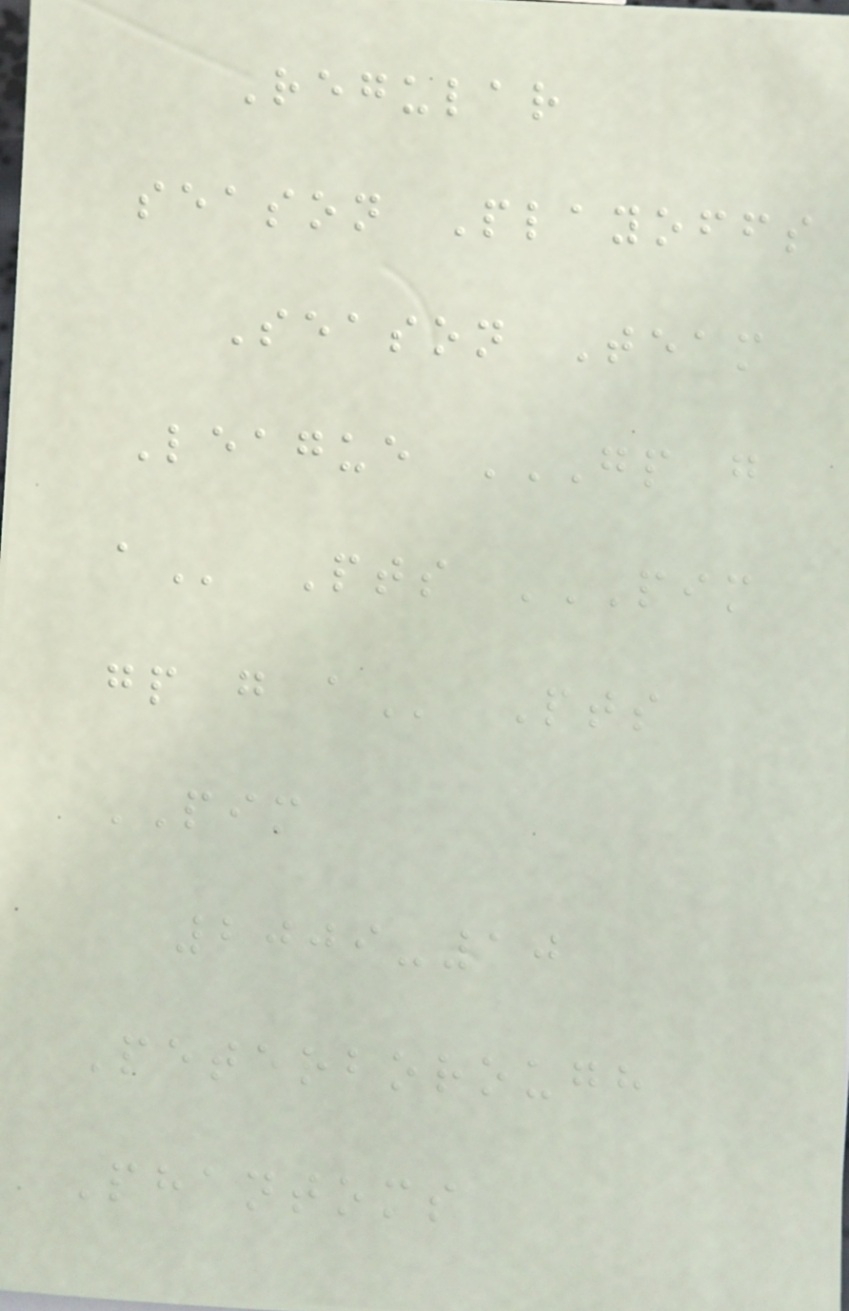Regular
season Playoffs
Season Team
League GP G
A Pts PIM
GP G A Pts
PIM
2009-10
Peterborough
Phantoms
